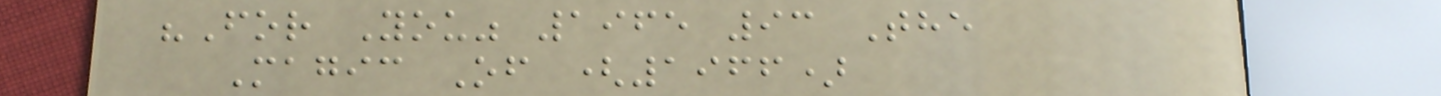"For You" 1965 93 The
Magic Of (1966)
